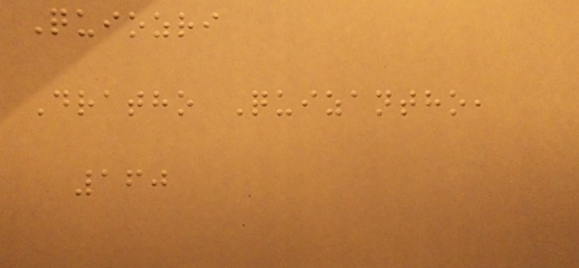Quiozri
Dratho Quizantho,
160
